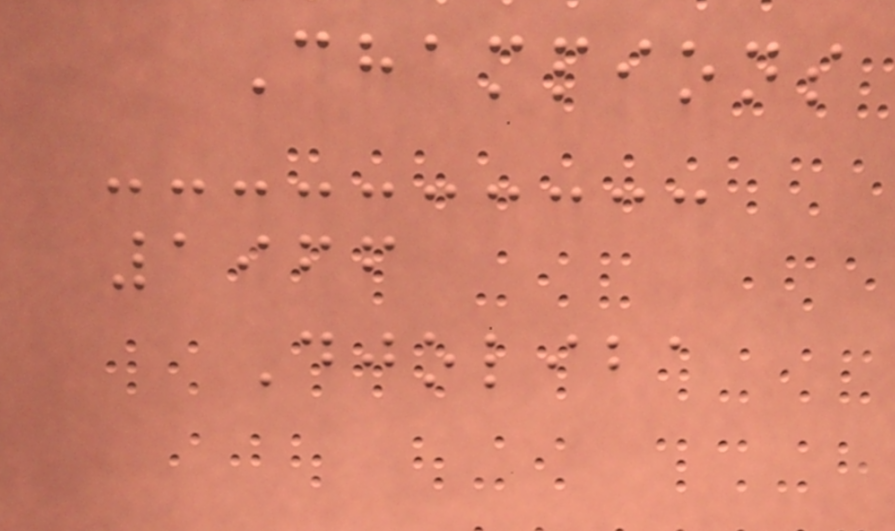Champions
1966
Djoliba
